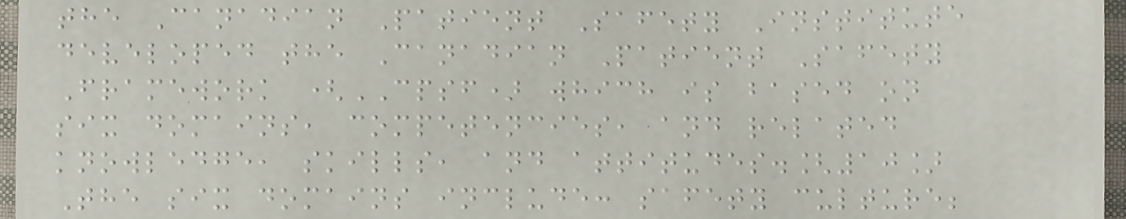the Canadian Patient Safety Institute
developed the Canadian Patient Safety
Framework (CPSF) which is based on
six domains, competencies, and related
knowledge, skills, and attitudes.[10]
The six domains include: safety culture;
